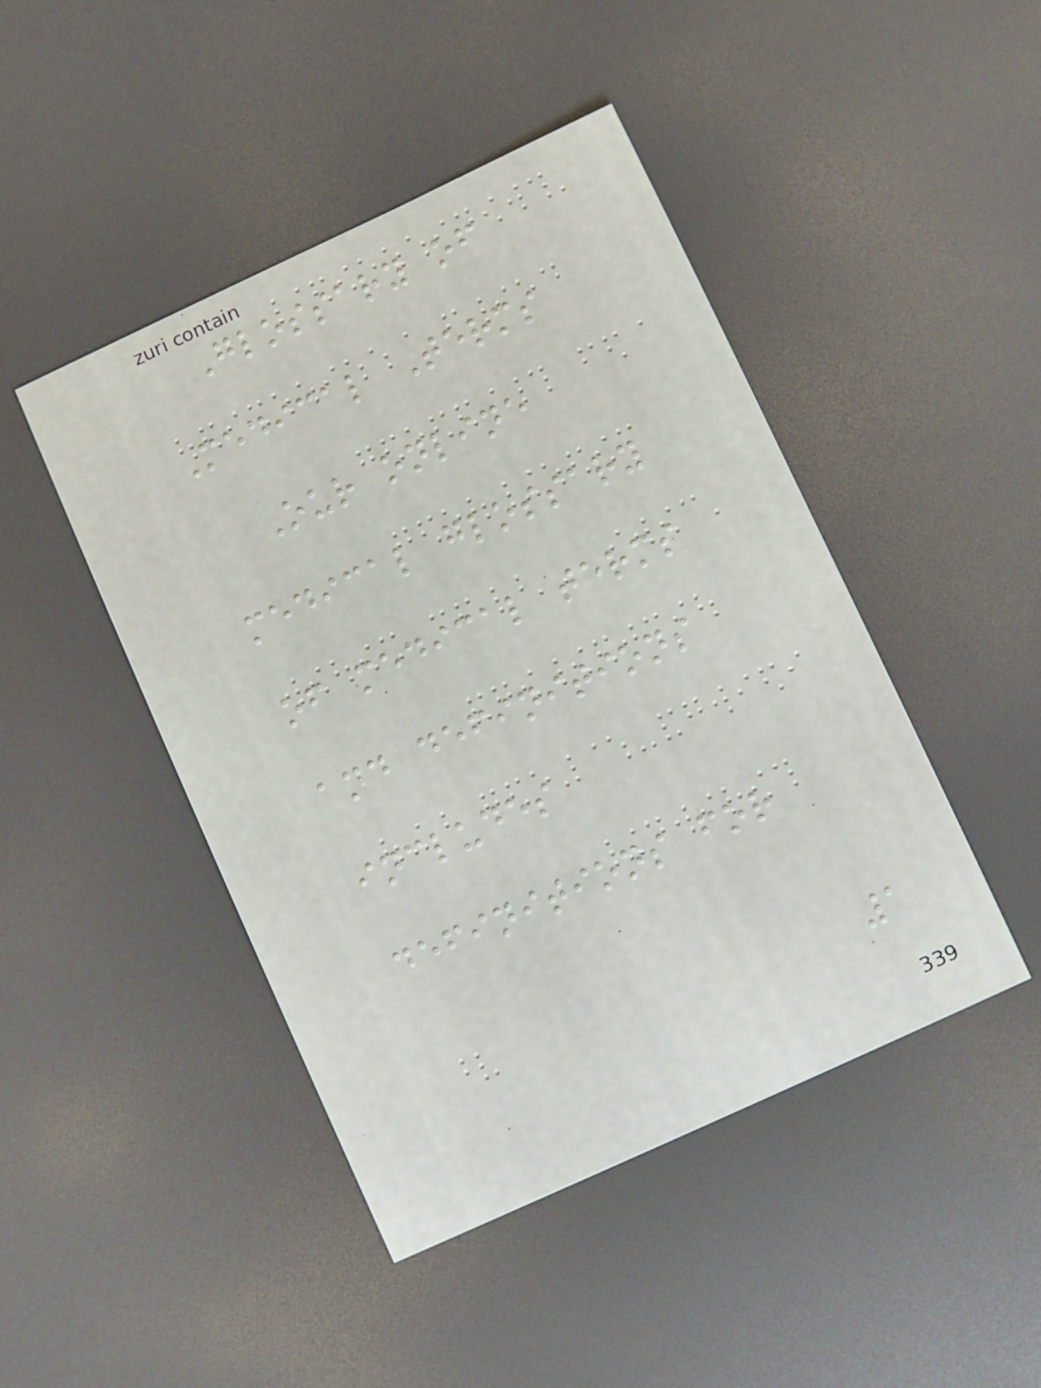Glossary of
Medical Terms
Our online
medical glossary
of medical terms
and definitions
includes
definitions for
1
